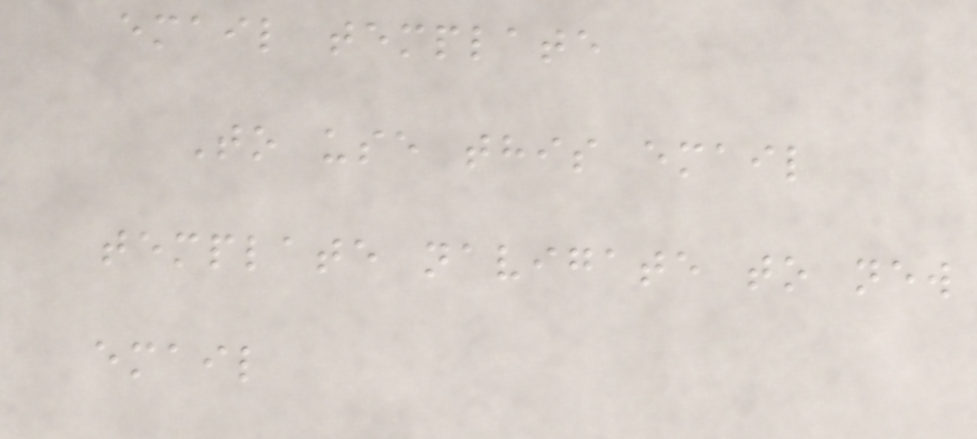email template
To use this email
template navigate to new
email
